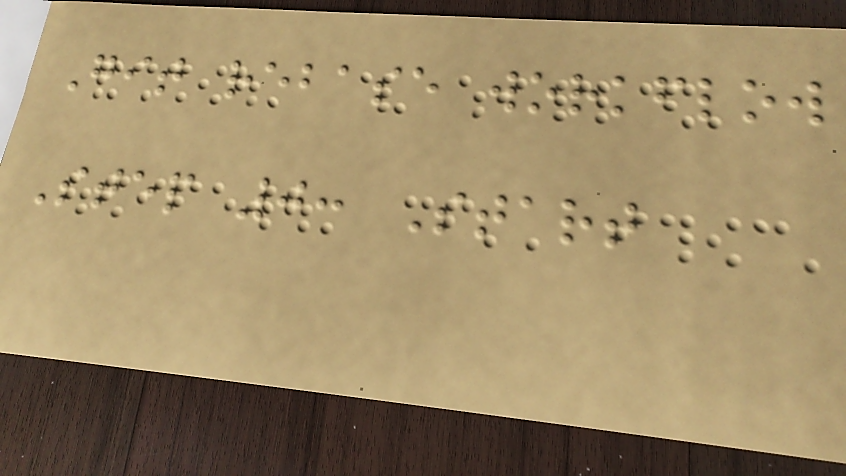Git rebase workflow
Step 0: Start
